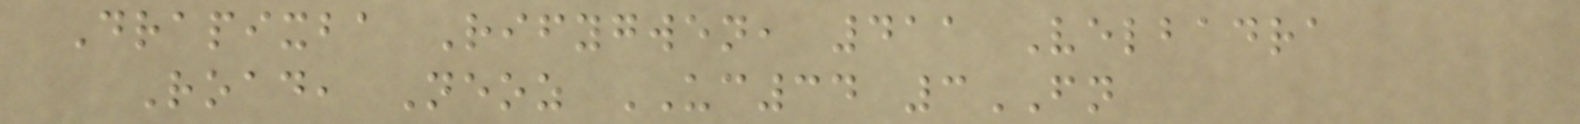Drapixba Rifygwen, 411 Velbadra
Road, Neoz UC34 3FN
